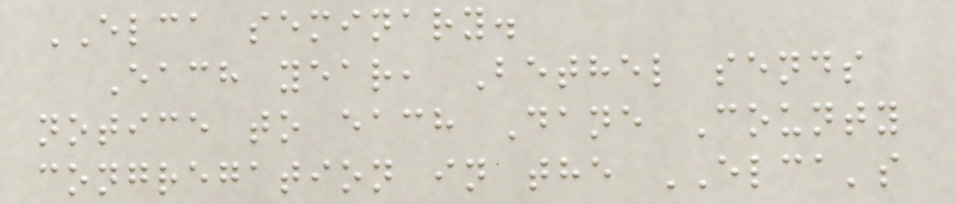ELCA seminary.
Each year, Bethel sends
notice to each Dane County
congregation in the ELCA's
